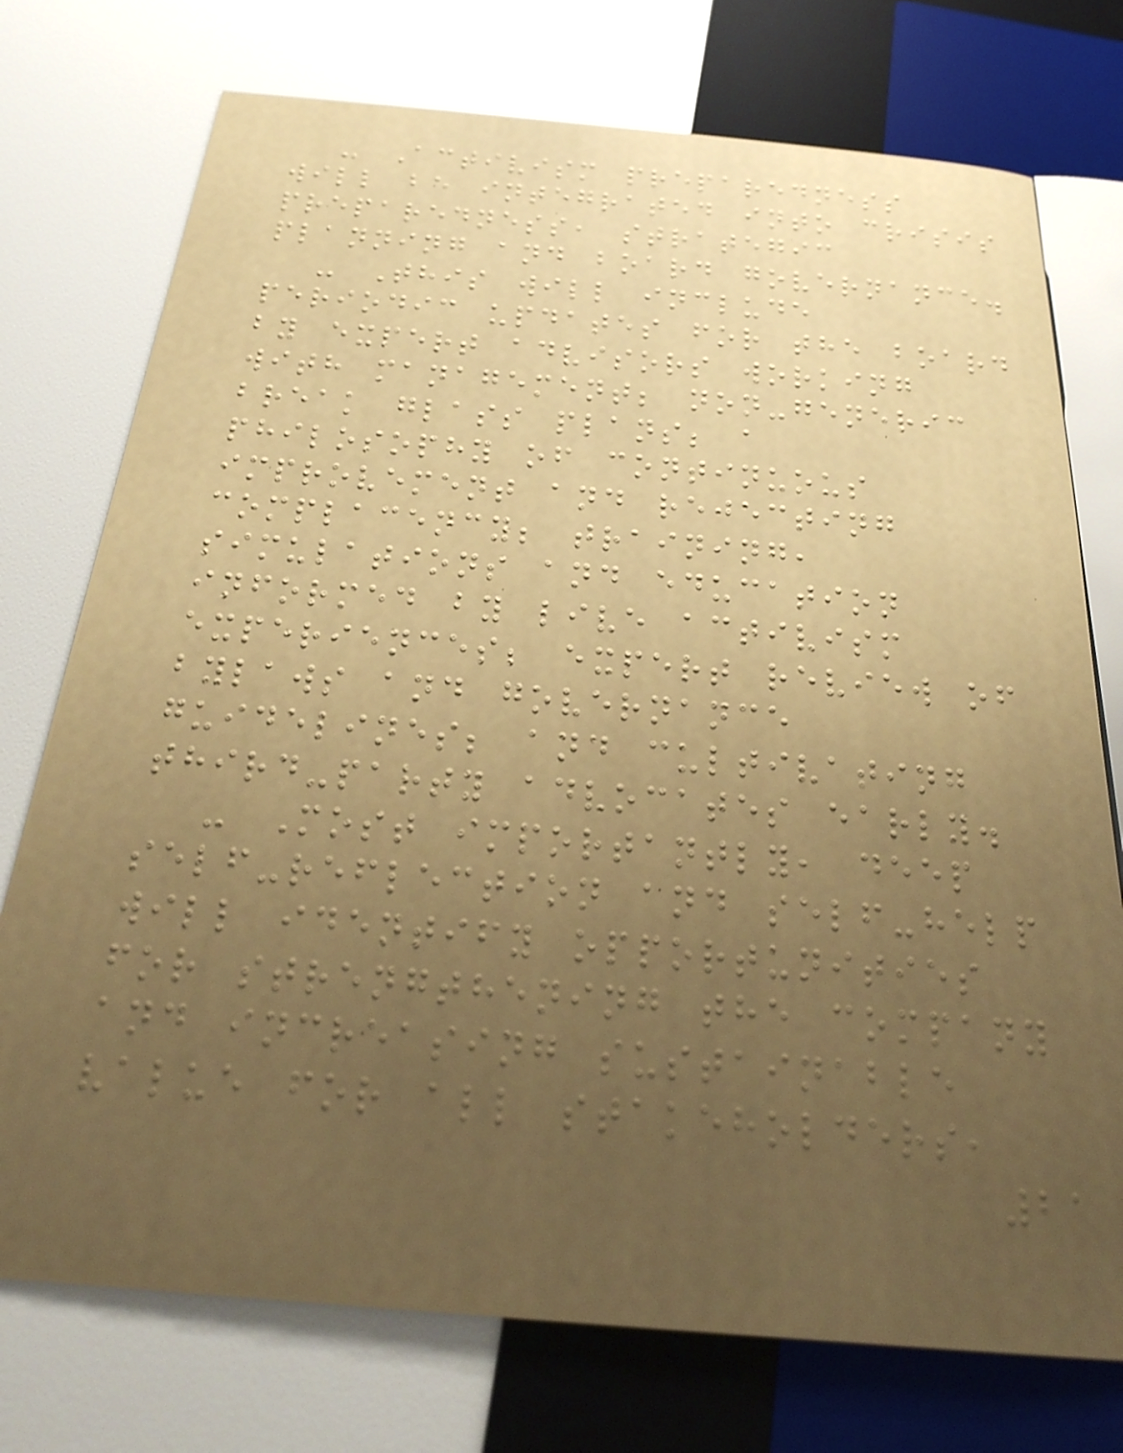- Activism preparedness
will be integrated into crisis
preparedness, strategic
planning and board governance.
- This will include
periodic updates for the board
by expert advisors working
with management; non-generic
break glass plans; a
philosophy of continuous
improvement and rejecting
complacency; training,
simulations and education
informed by live activism
experiences; expert review of
bylaws and governance
guidelines; and cultivating
third-party advocates early.
- Most importantly, deep
self-reflection and self-help
will identify opportunities
for strengthening the company
and increasing sustainable
value for all stakeholders,
21
